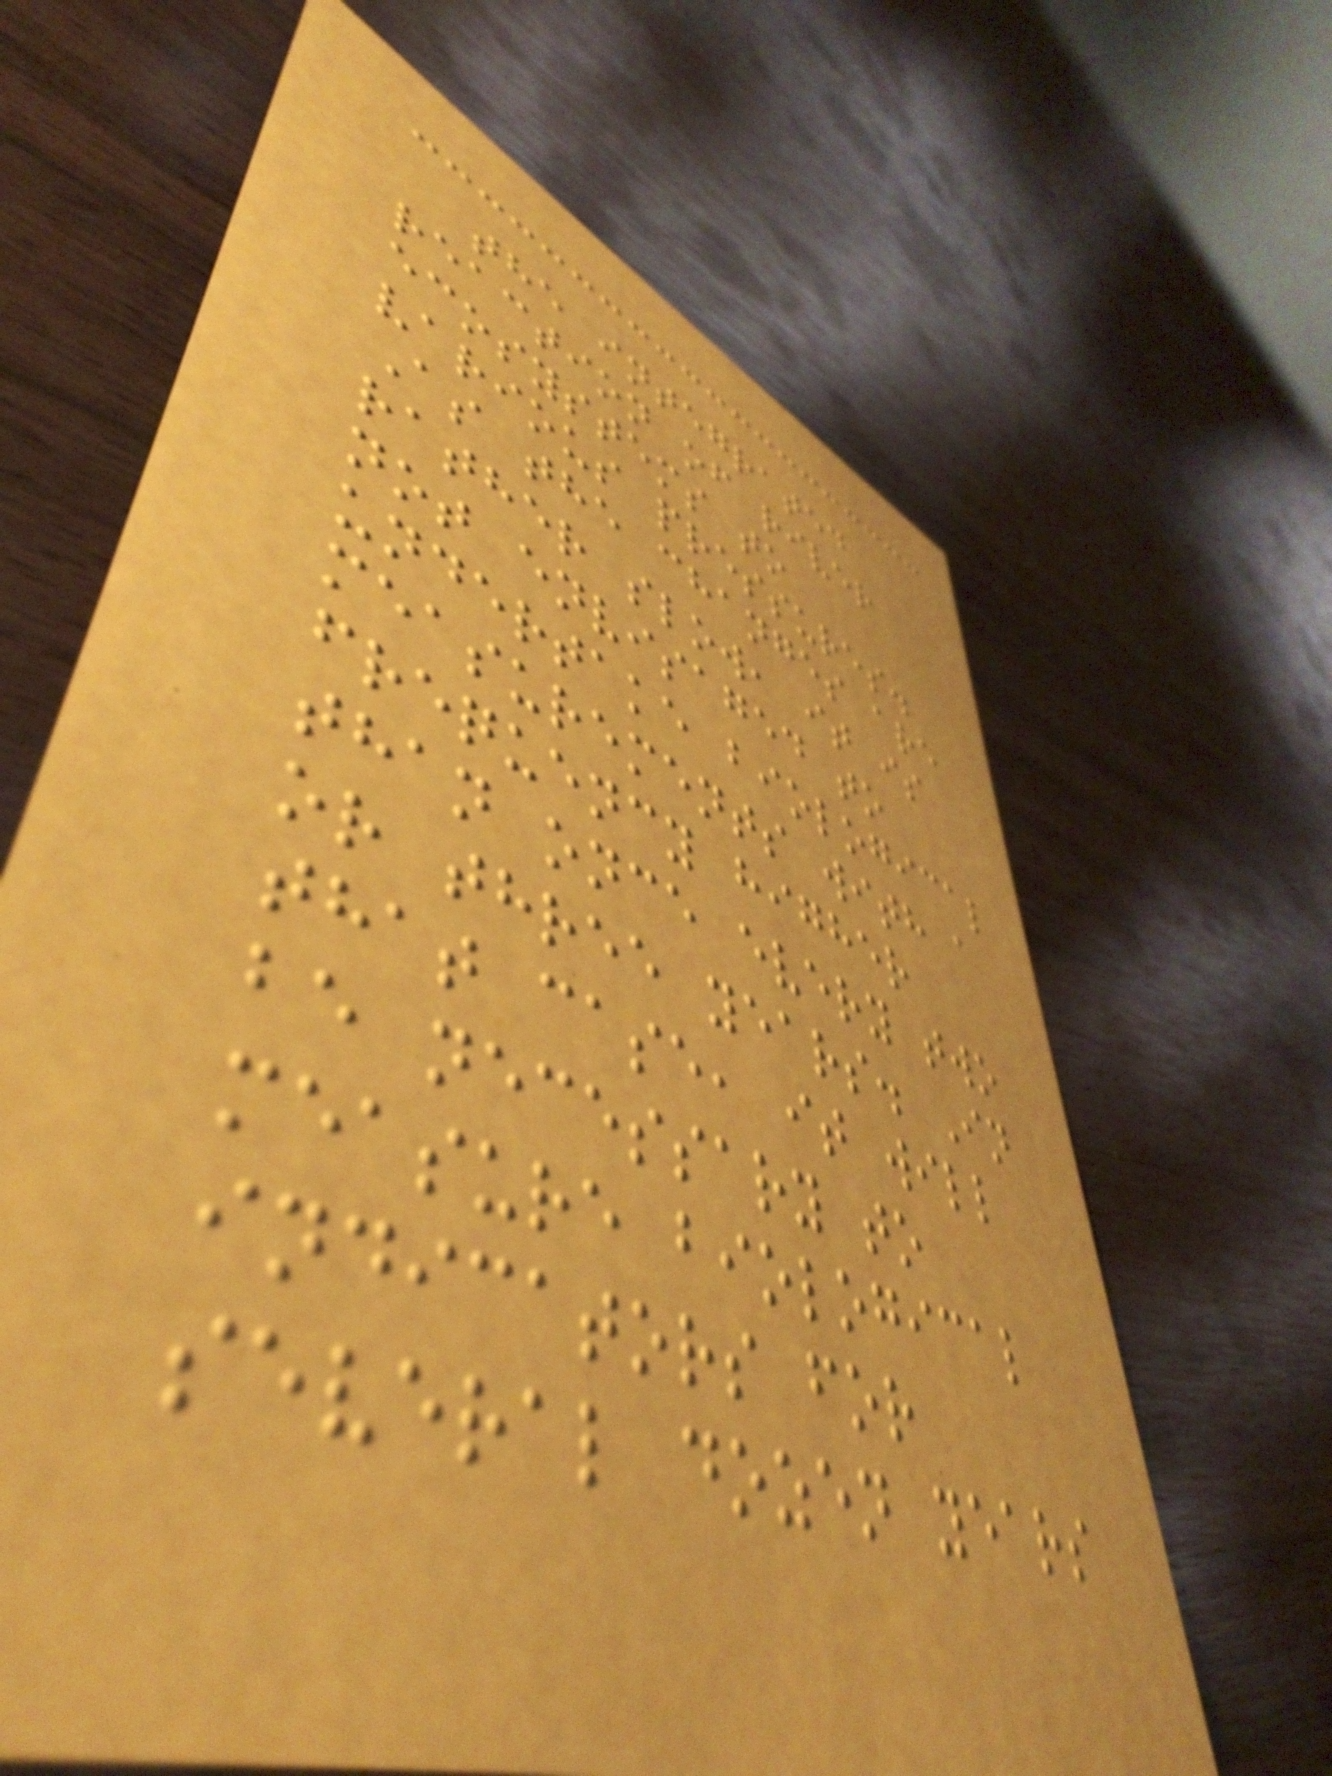the integrated
reaction of river
ecosystems to
various pressures.
As the changes are
rather slow, it is
not envisaged to
undertake biological
measurements with a
frequency higher
than once every two
or three years. In
that case, it will
be necessary to
measure biological
indicators for
several dozen years
